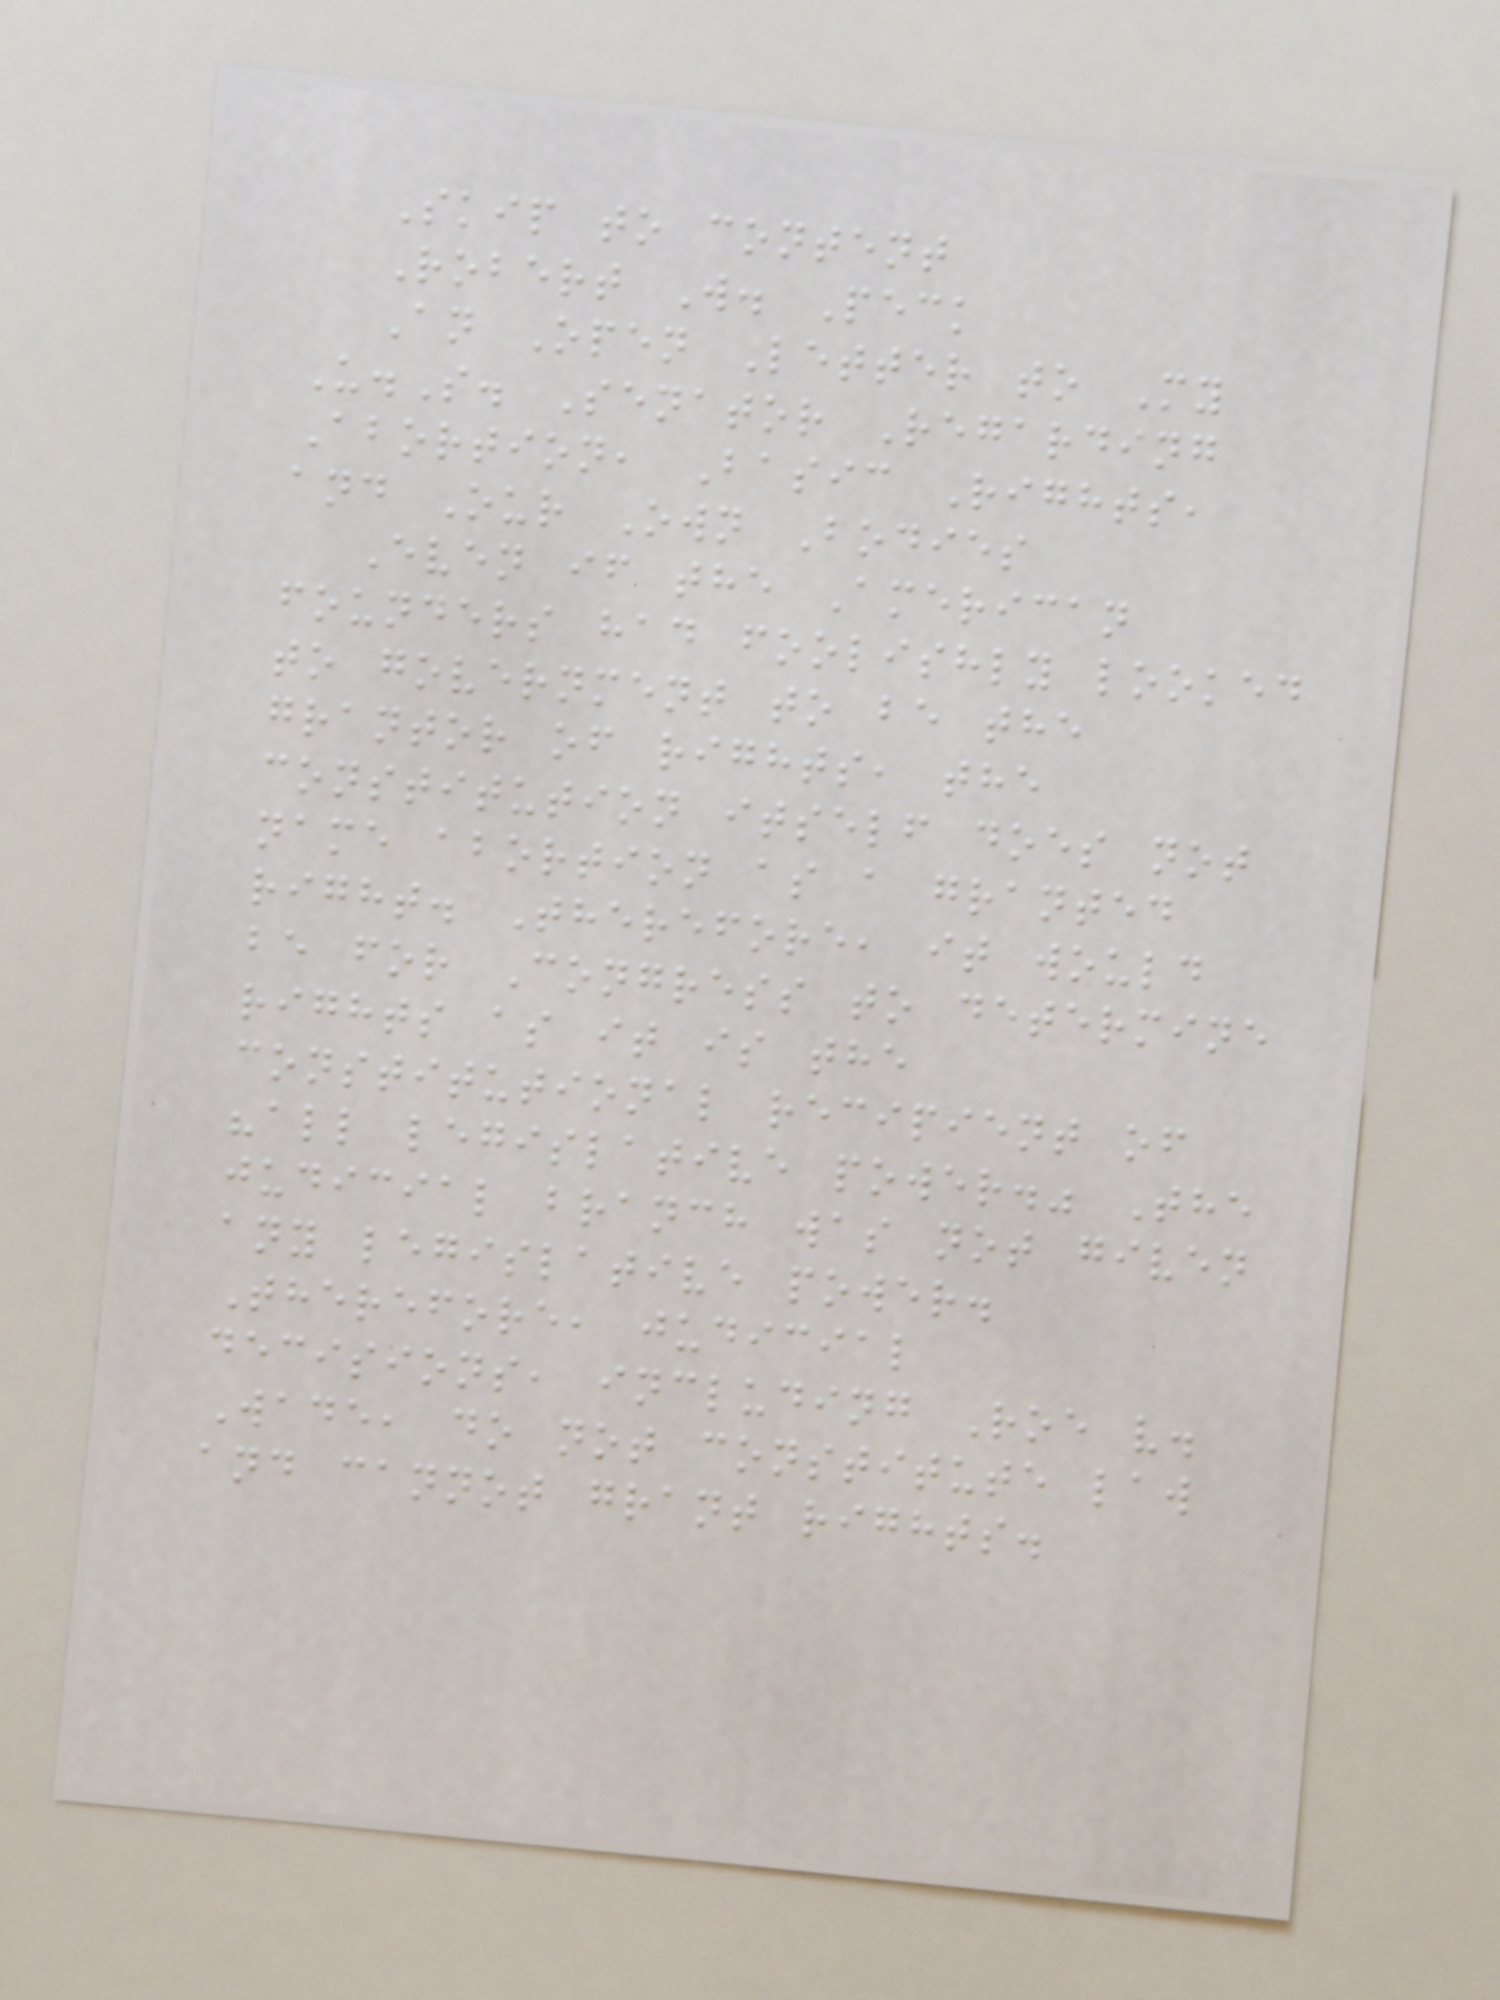Skip to content
Robert W. Peck
An Open Letter to My
U.S. Senator Regarding
Abortion, Basic Rights,
and Our Own Bodies
Even if the American
founders had foolishly looked
to government to be the
grantor of rights, the
constitution itself does not
name abortion as a granted
right. Therefore, it would
be for Congress to determine
rights as it is the
constitutional recipient of
"all legislative power." The
judicial branch was not given
any legislative power.
Therefore, judicial
decisions, including Roe v.
Wade, do not constitute law
and cannot grant rights.
